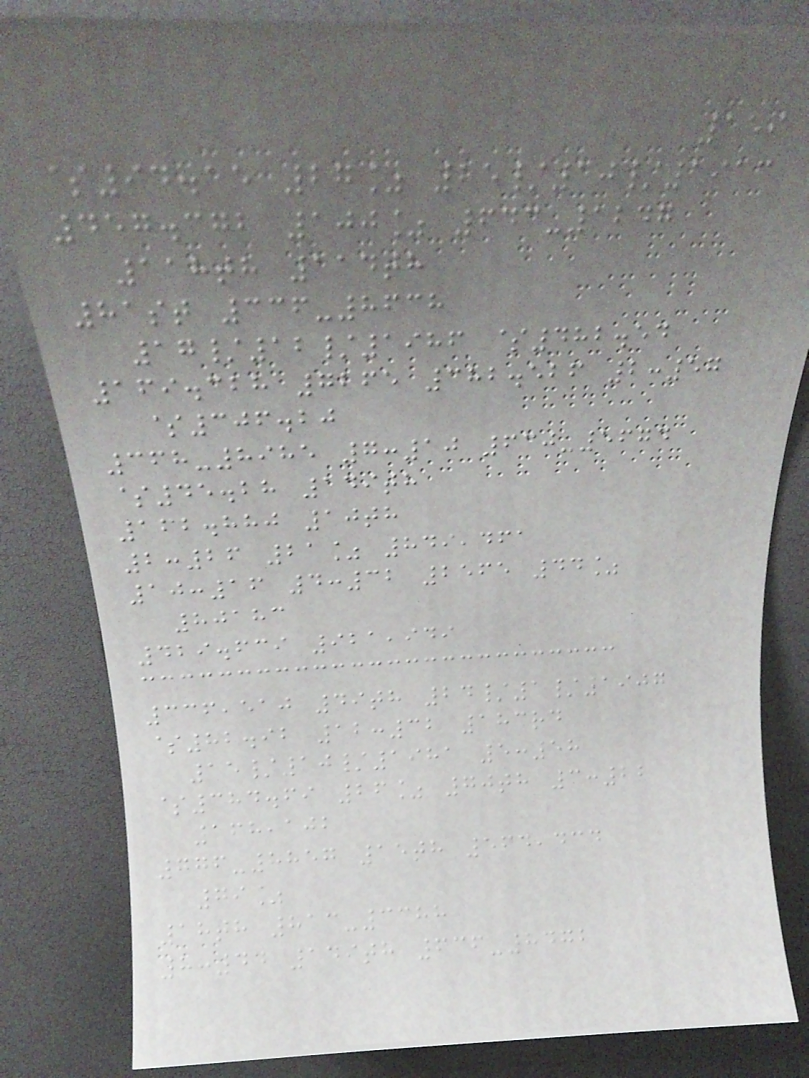159
$94.15 27% 25/10/1913
457.372 100% 643-1247
118th 114th
81st 336-8638
17/12/1986 $482.54
169.328 7265 382.526 2:57
$306.20
368-8985 7:10 630-5674
$45.28 149th
162.880 10th
2:26 21% 849,461
10:16 4:32 2565 44%
80183
429.639 921,949
336,510 49th 24/1/1907
$82.92 12:32 183rd
15/10/1981 5:58
$384.69 26% 70th 3:22
168,102
776-8857 15th 564,434
79%
18th 813-3388
8:44 149th 636-8472
